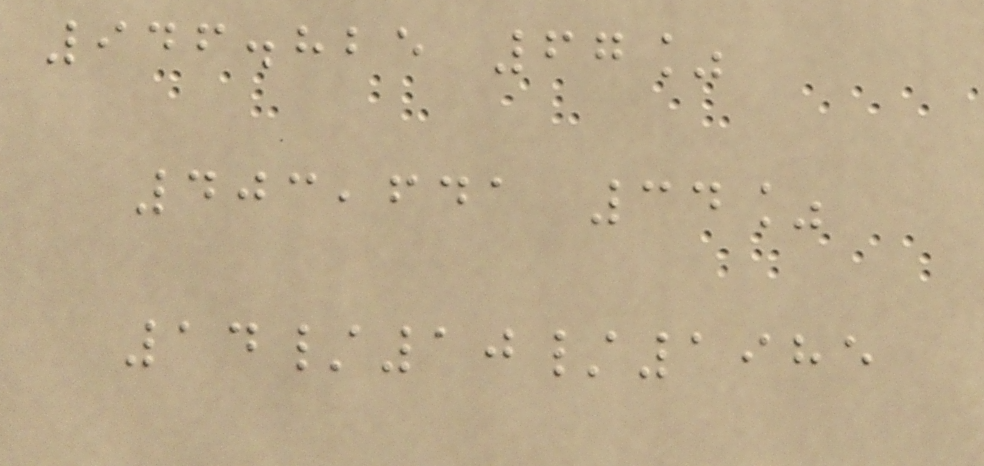946.825 67%
403,641 34%
14/10/1985
